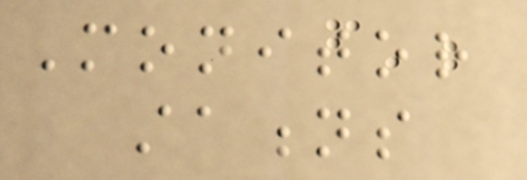Monitor
stations
